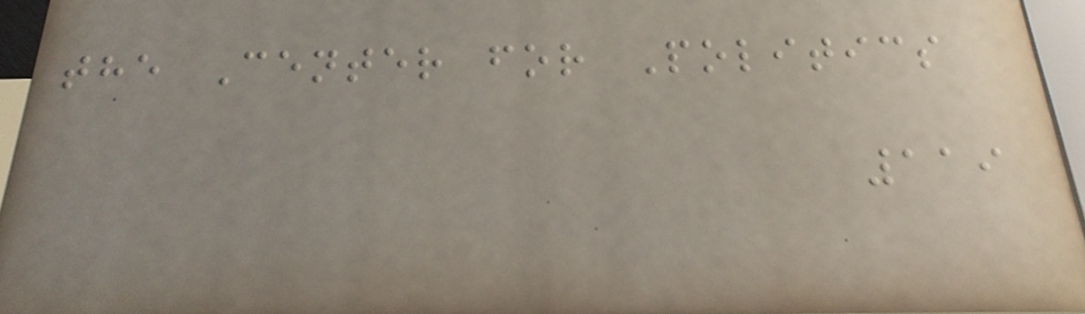the Center for Politics
119
